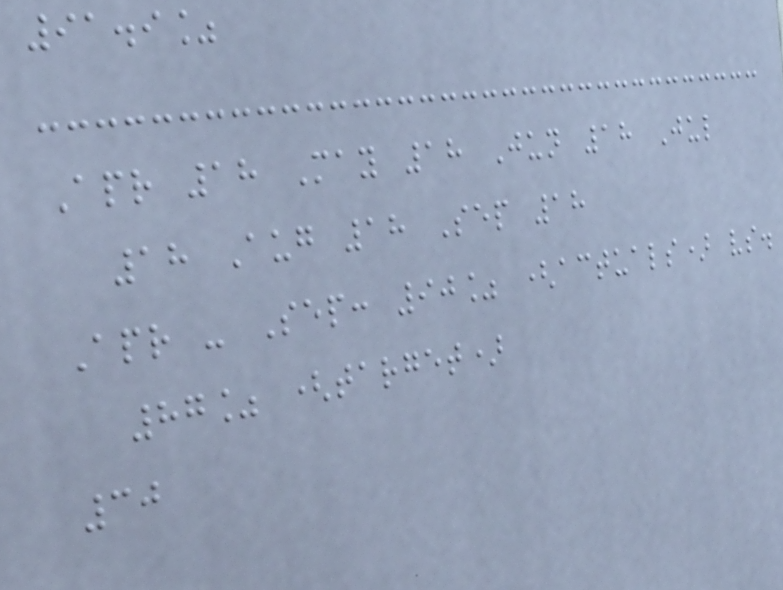91.9%
Apr 18 May 18 Jun 18 Jul
18 Aug 18 Sep 18
Apr - Sep: 90% (actuals) vs.
87% (target)
30
